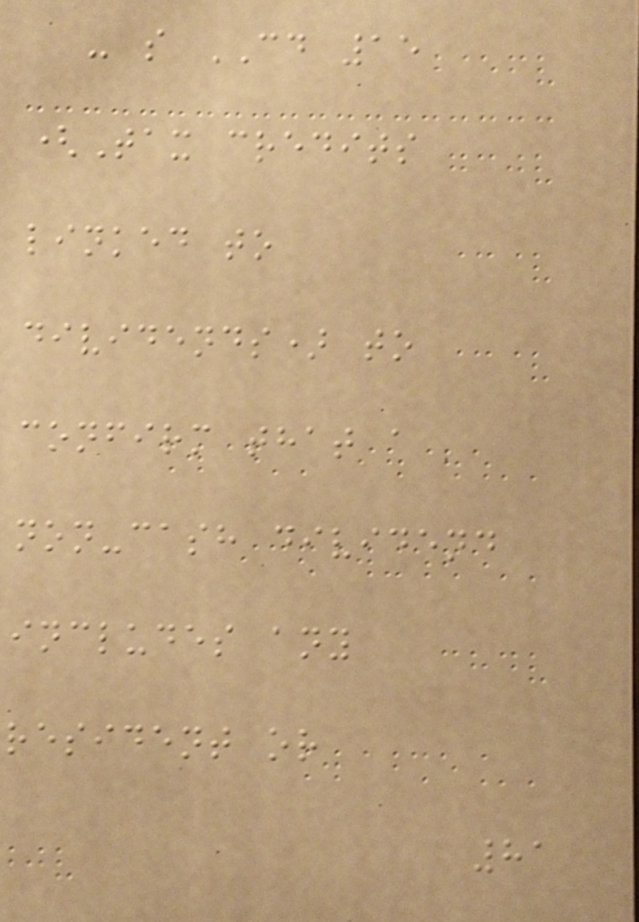- s CD 15
(Tax credits
linked to
dividends) to
confirm that a
non-cash dividend
includes any
resident or
81
